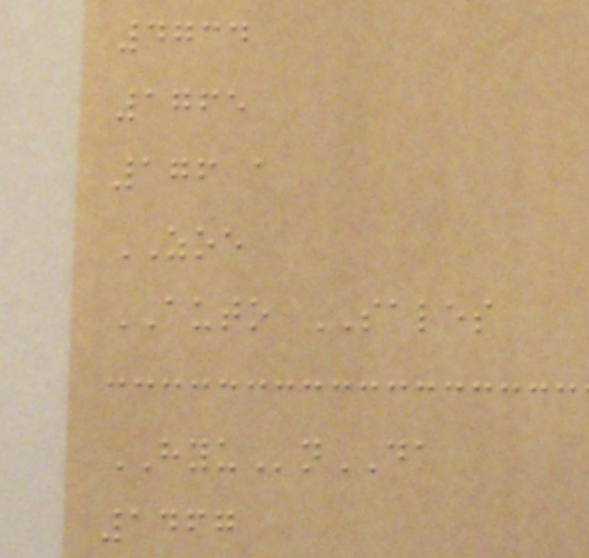4734
1765
176 a
ZOE
AUTO SALES
HYUnDA
1467
